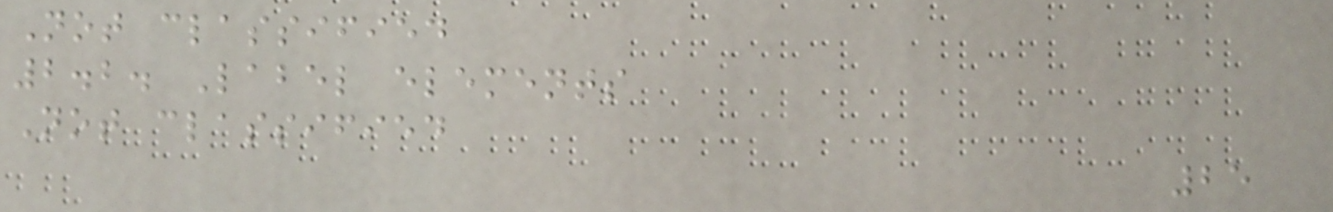Not classified
2.2. Label elements
Not classified
25
